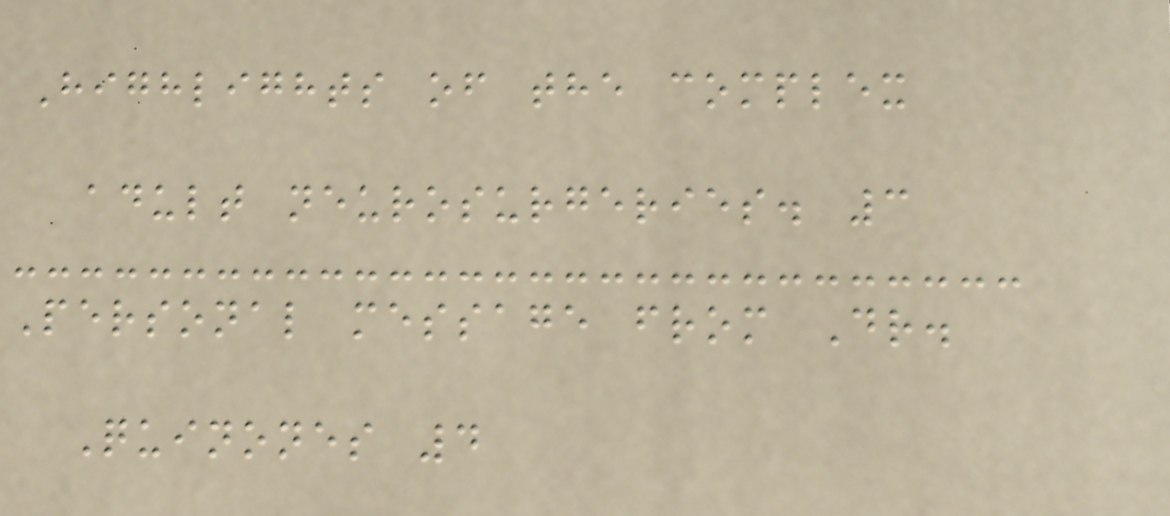Highlights of the complex
adult neurosurgeries. 3
Personal message from Dr.
Quinones 4
